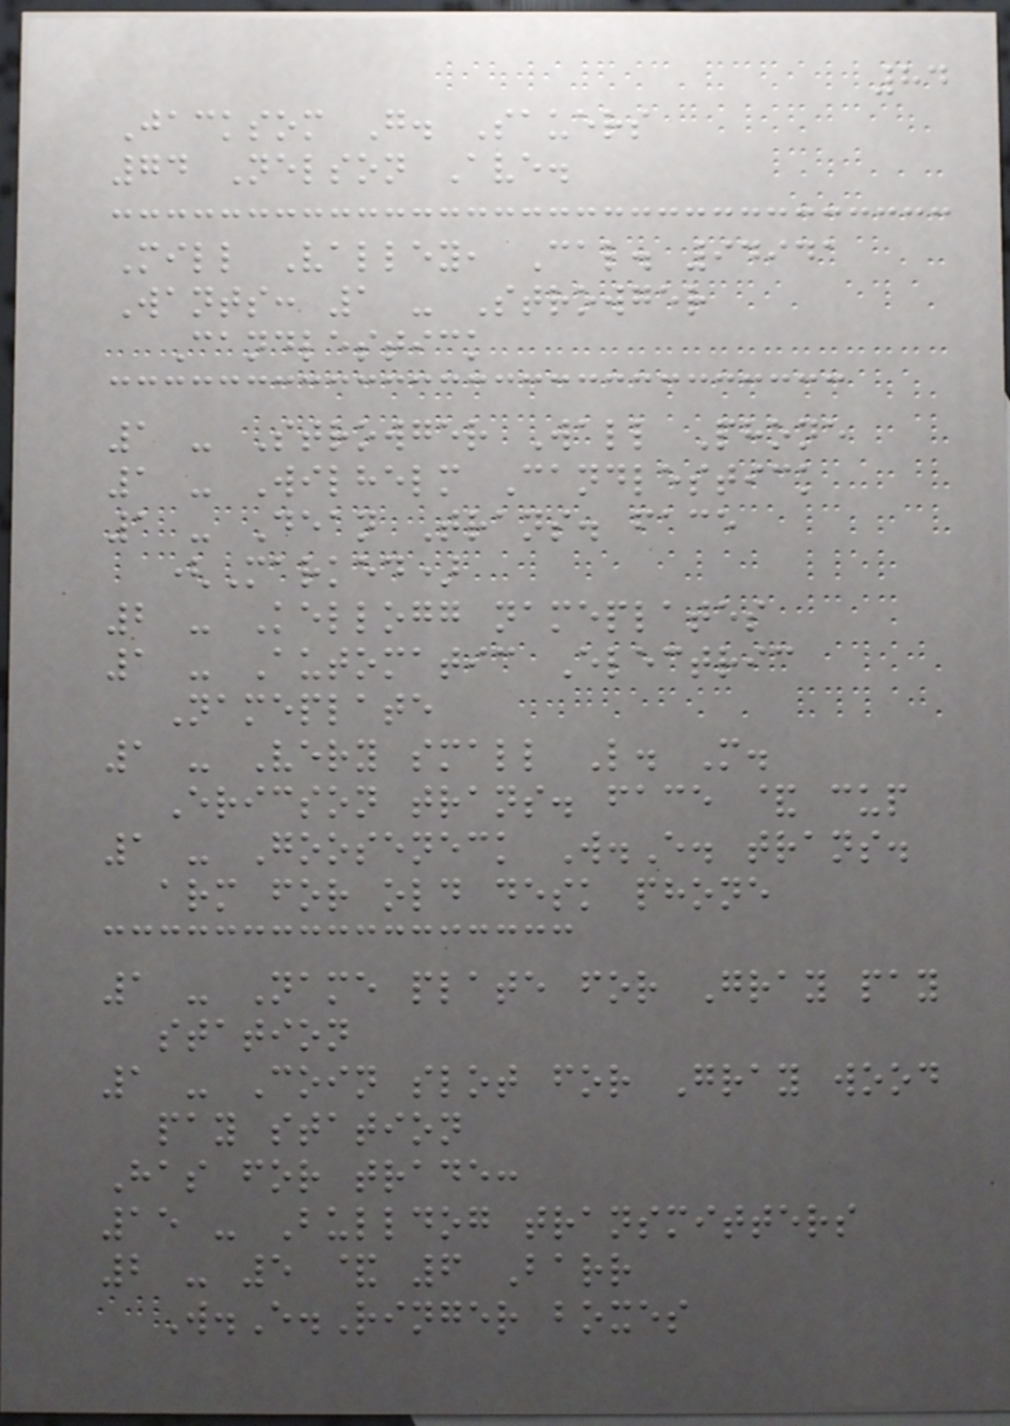84
Jacksom G. Sauers
74 Nelson Ave.
Mill Valley, Cal. 94941
Wants: 1 - Strowger
Candlestick
1 - Strowger Wall Phone
1 - Wilhelm Candlestick
1 - Dean Trans. face
(Marked)
2 - Kellogg nameplates
1 - Automatic Electric
Nameplate
1 - Very small L. M.
Ericson trans. face & cup
1 - Gooseneck W.E. trans.
arm for old desk phone
1 - Name plate for Gray pay
station
1 - Coin slot for Gray wood
pay station
Has for trade:
15 - Bulldog transmitters
2 - 5 & 6 Barr
W.E.Ringer boxes
